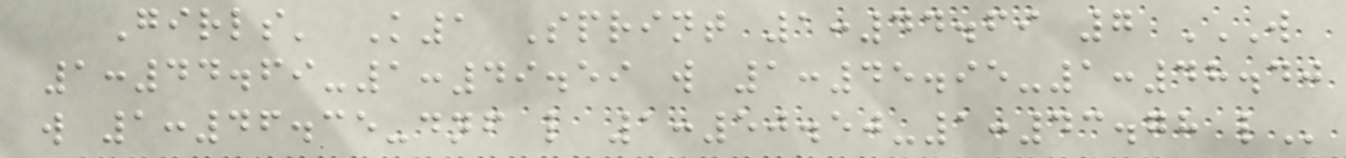Girls' K1 Sprint 1:44.69 7 W
1:44.69-1:49.59 W 1:45.95-1:48.40
W 1:46.35-DNF L 1:50.50-1:43.78 L
